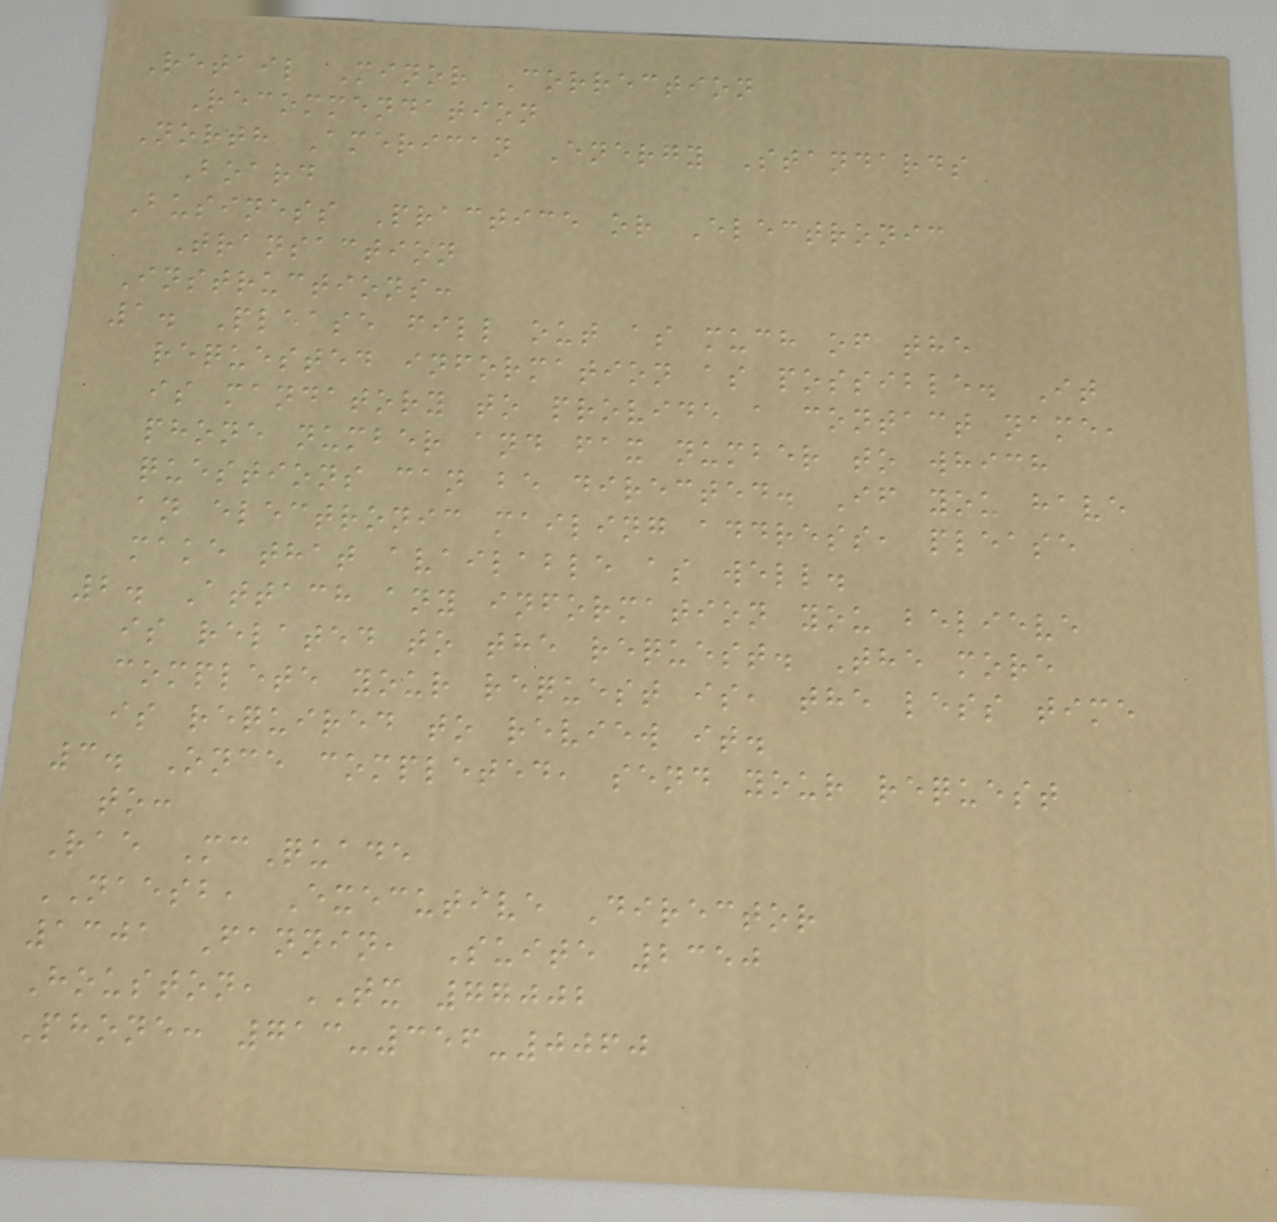Retail Minor Correction
Recommendation
North American Energy Standards
Board
Business Practice or Electronic
Transaction
Instructions:
1. Please fill out as much of the
requested information as possible. It
is mandatory to provide a contact name,
phone number and fax number to which
questions can be directed. If you have
an electronic mailing address, please
make that available as well.
2. Attach any information you believe
is related to the request. The more
complete your request is, the less time
is required to review it.
3. Once completed, send your request
to:
Rae McQuade
NAESB, Executive Director
1301 Fannin, Suite 2350
Houston, TX 77002
Phone: 713-356-0060
